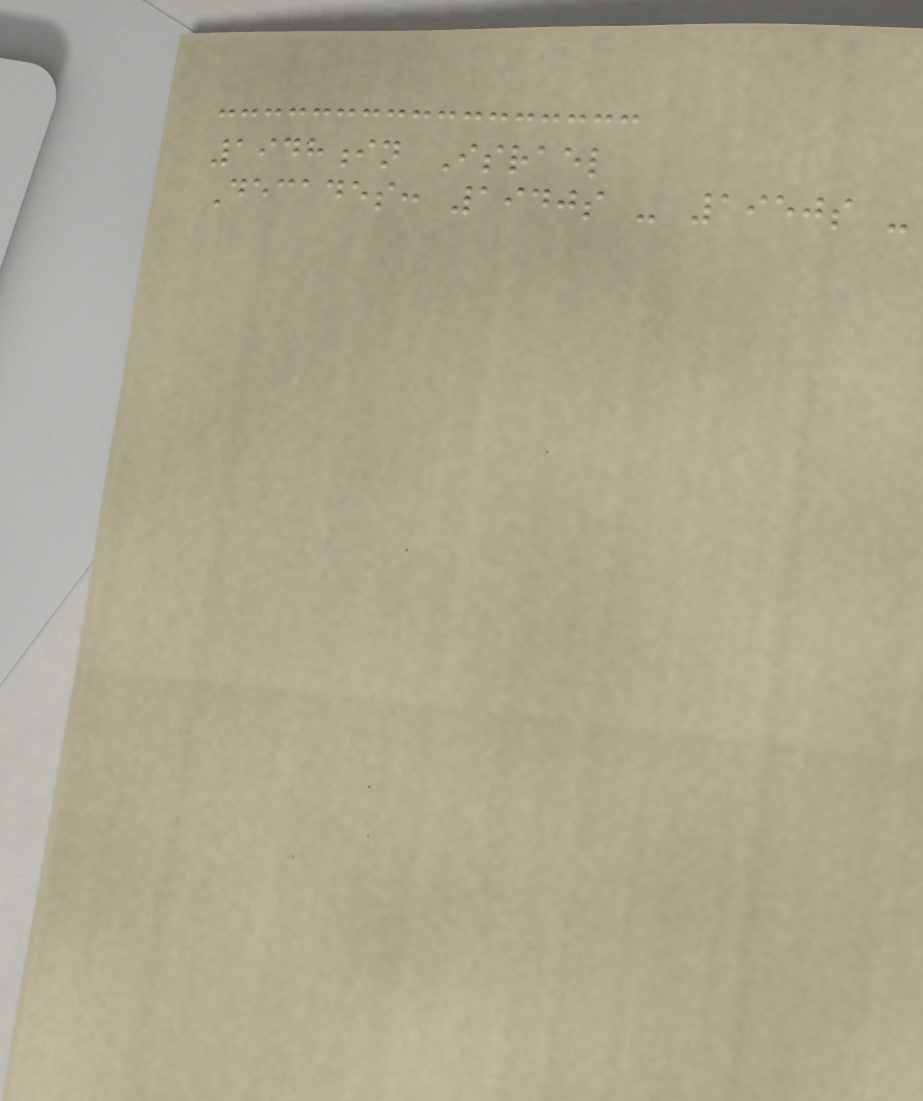1948in Israel
Decades: 1940s - 1950s -
